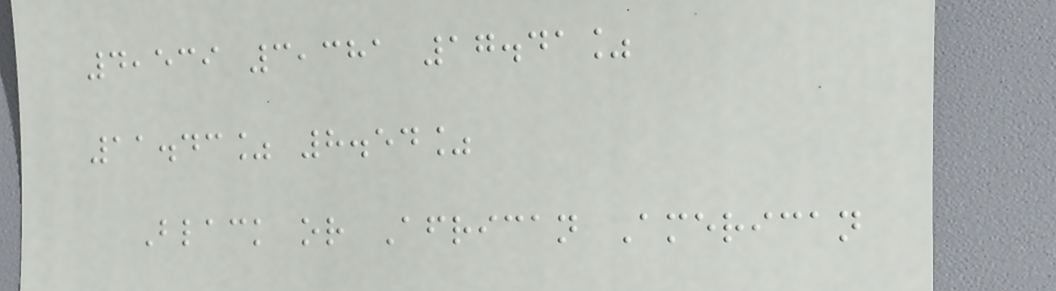4,539 3,381 17.41%
11.43% 8.54%
Black or African American
